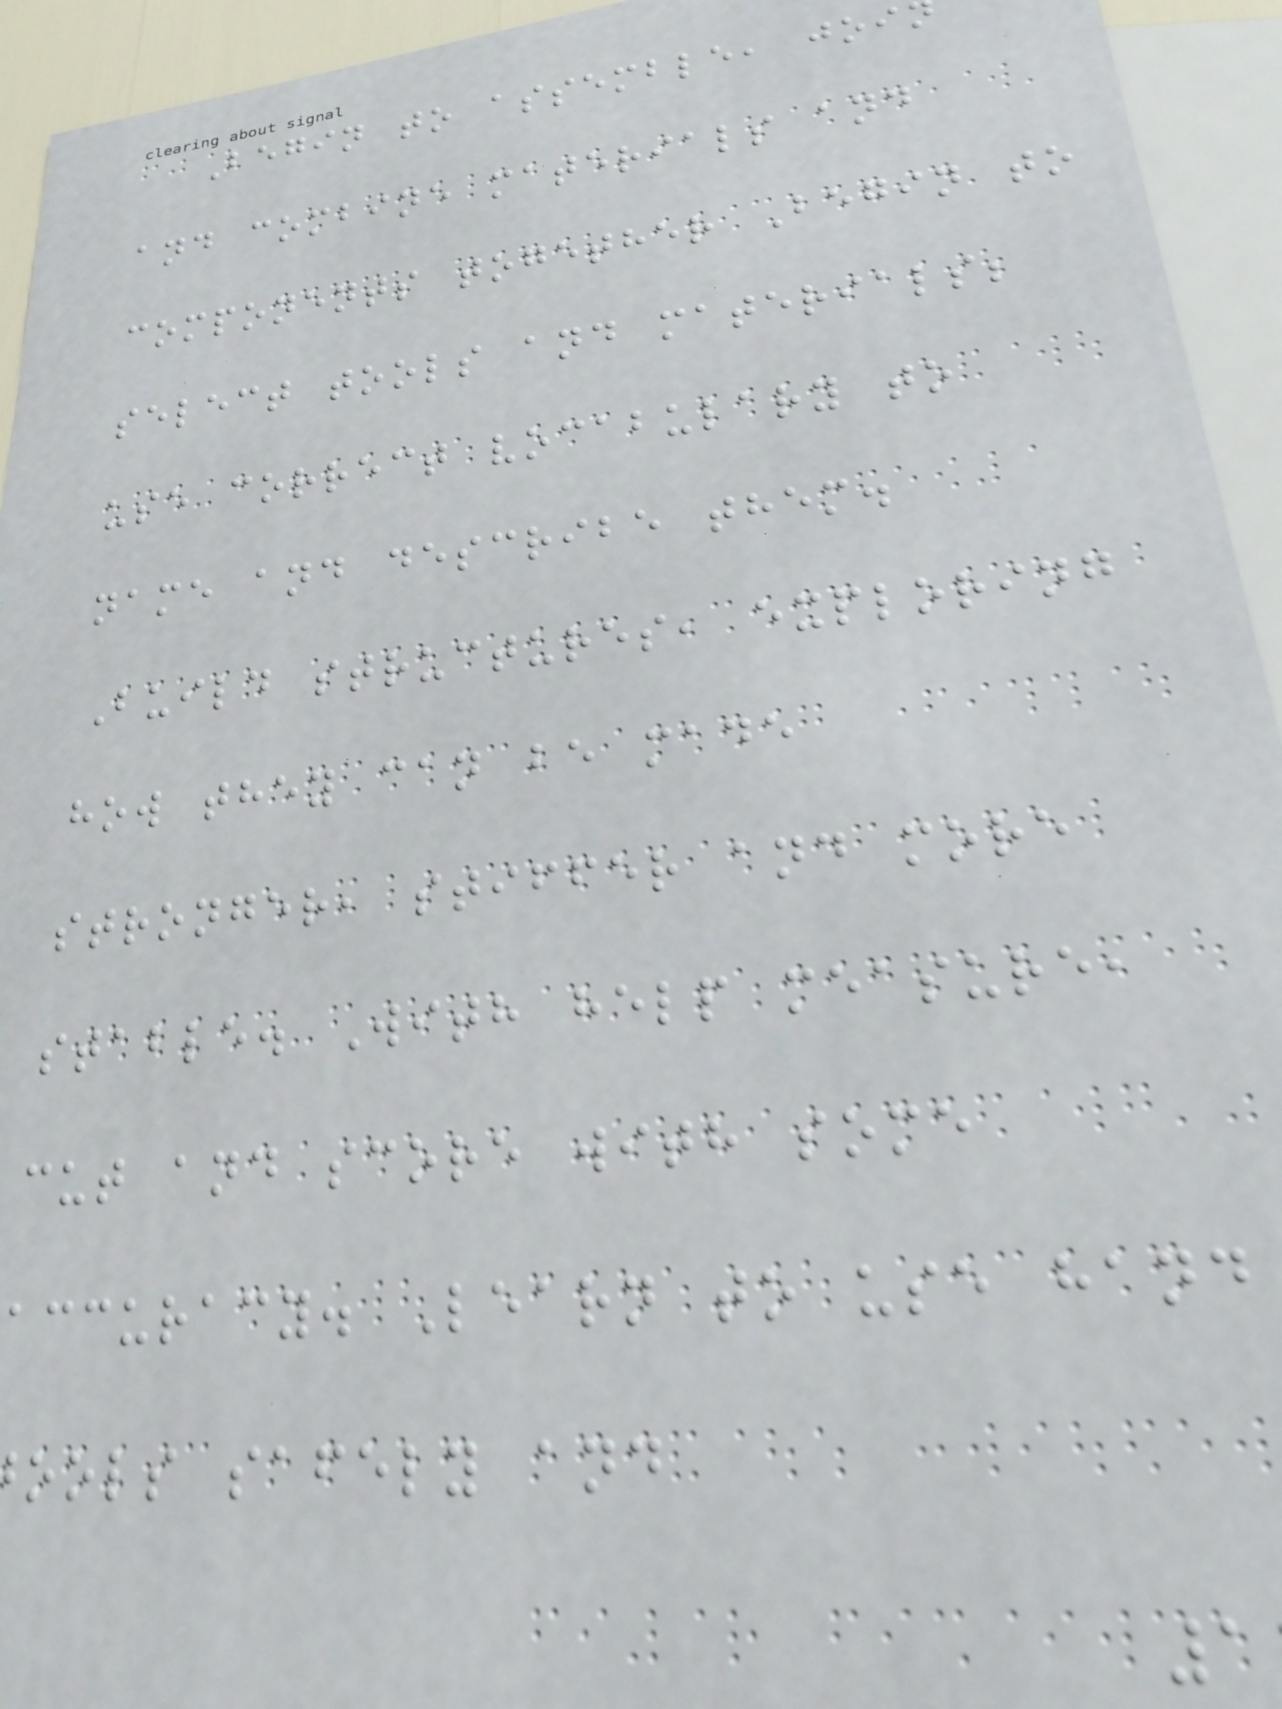Begin to assemble, joi
and combine materials and
components together Begin to
select tools and materials;
use correct vocabulary to
name and describe them.
Build structures, exploring
how they can be made
stronger, stiffer and more
stable. With help measure,
cut and score with some
accuracy. Learn to use hand
ools safely and
